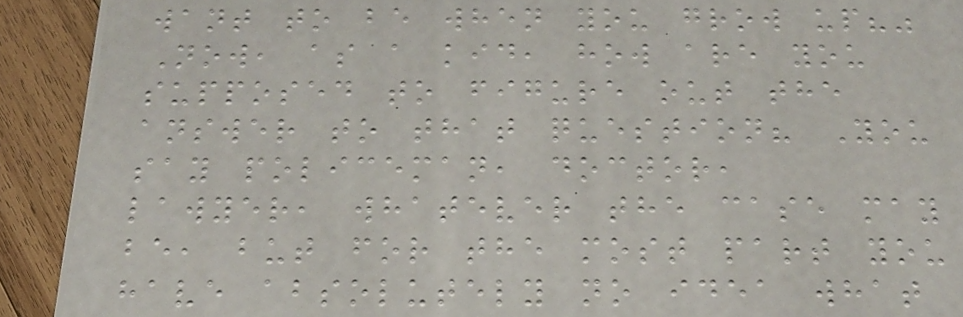want to be when you grow up?"
Now, as a kid, how are you
supposed to figure out the
answer to that question? You
say policeman, doctor,
lawyer, whatever the case may
be, but for the most part you
have absolutely no idea what
